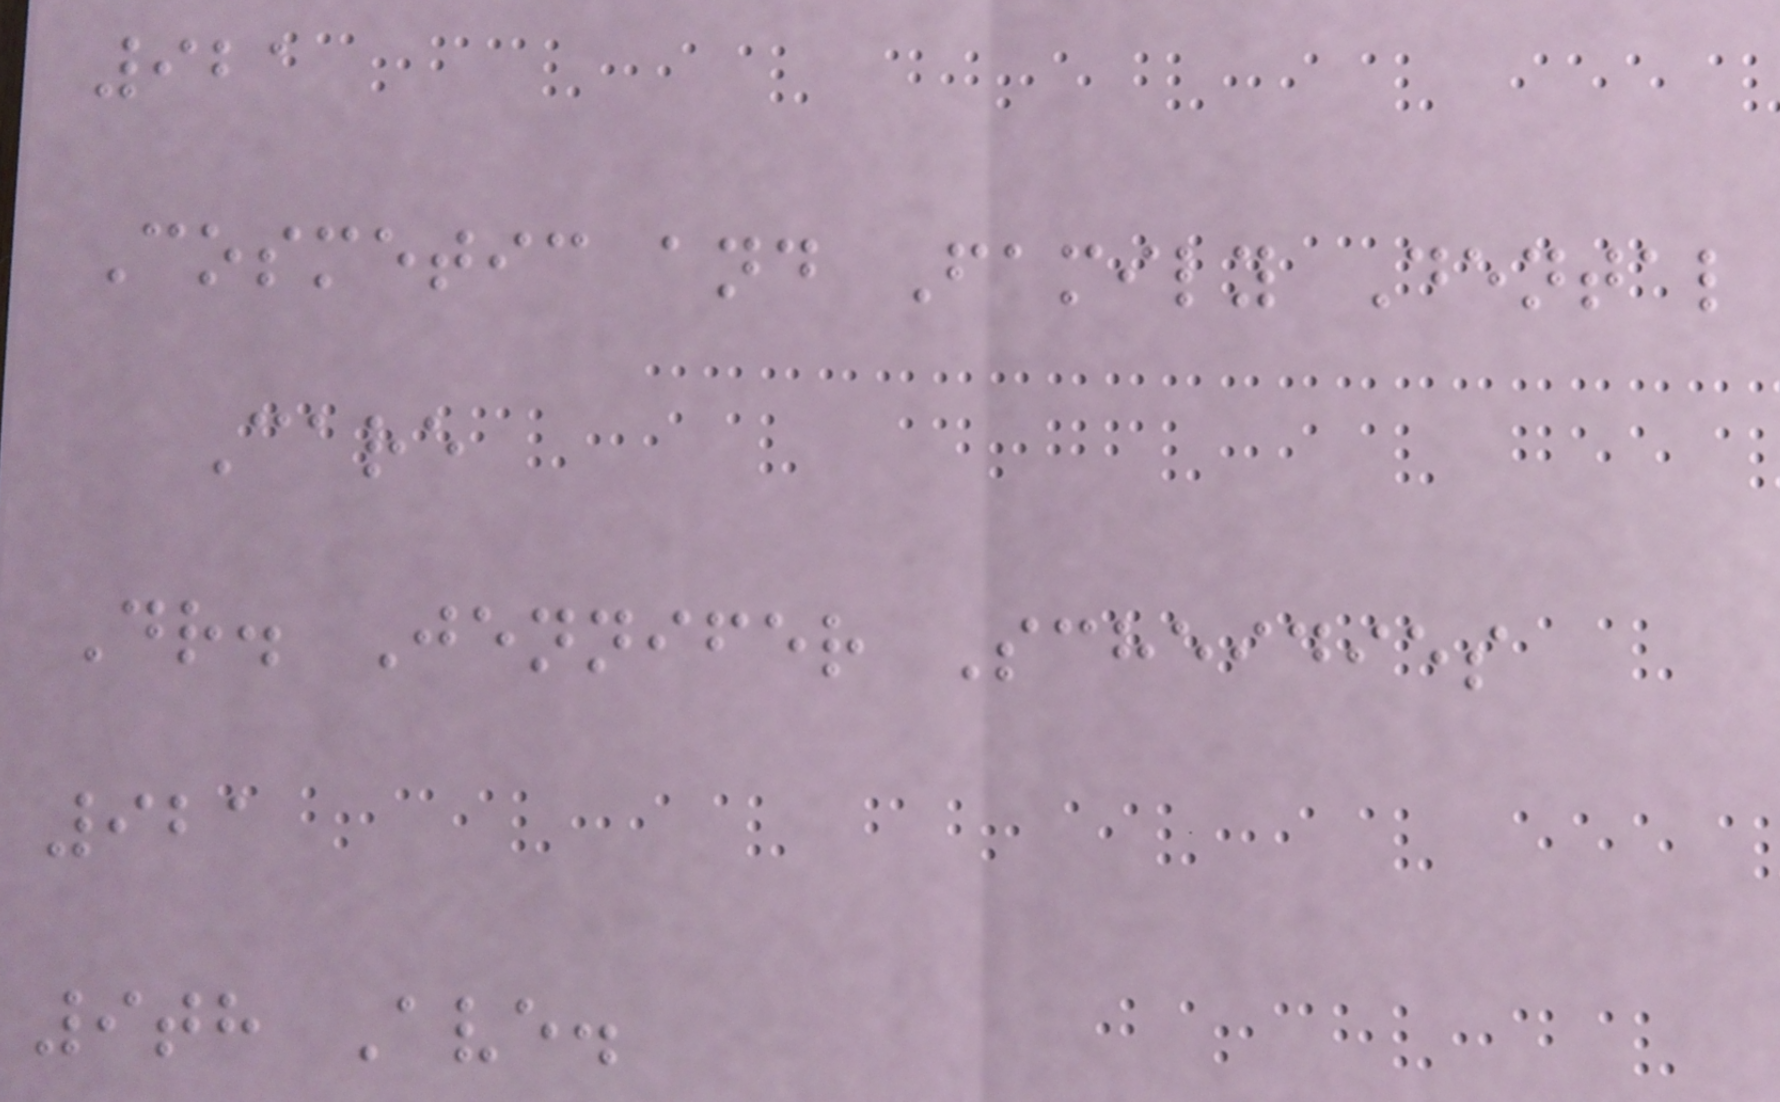921
Cosmetic and Family Dental
Care
Dr. Jennifer Scheidies
921
9th Ave.
